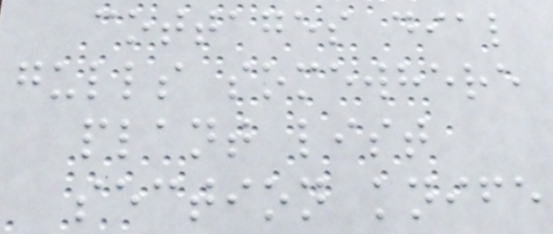cottages dial
gulls somewhere
plant list
section knife
